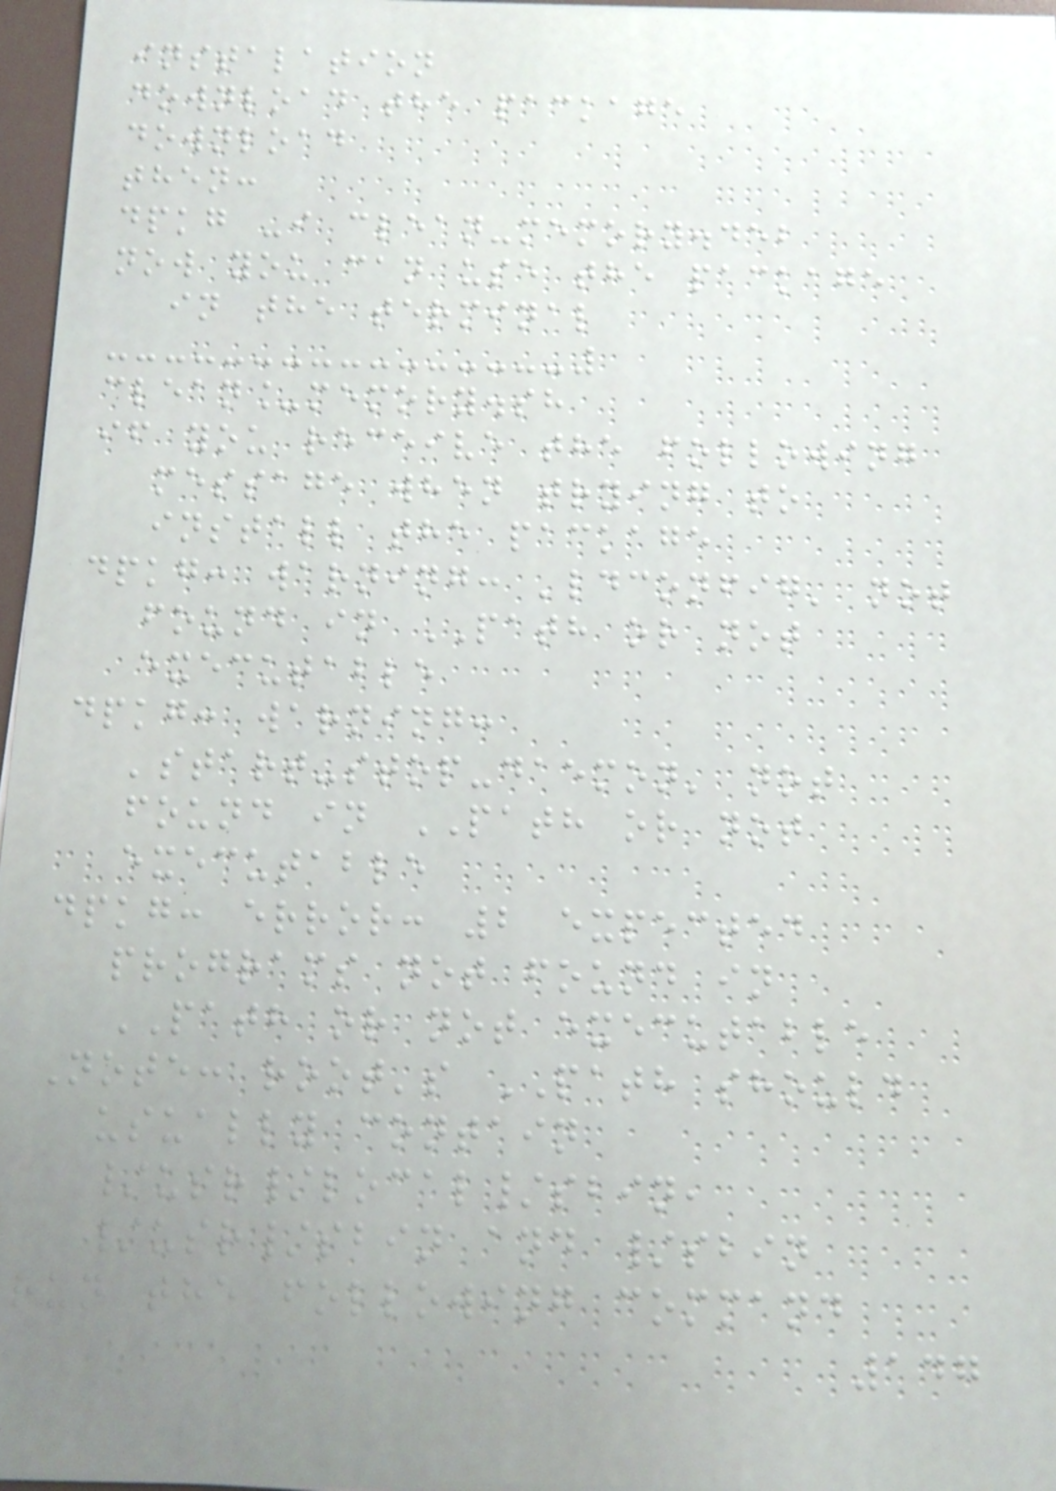instalation
download the package
download
then:
dpkg -i clean-memory.deb
now you can use the package
in the terminal
clean_memory.sh
if you receive the following
message when trying to
install the package
dpkg: warning: 'ldconfig' not
found in PATH or not
executable
dpkg: warning:
'start-stop-daemon' not
found in PATH or not
executable
dpkg: error: 2 expected
programs not found in
PATH or not executable
Note: root's PATH should
usually contain
/usr/local/sbin,
/usr/sbin and /sbin
run the following command
147
